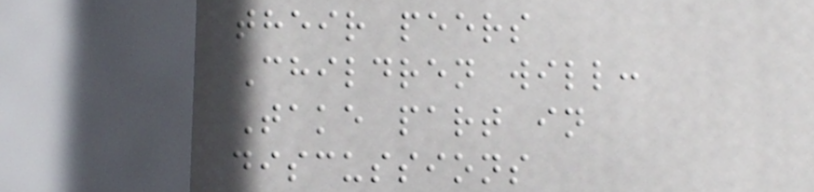their peers
Children will:
Take part in
discussions
